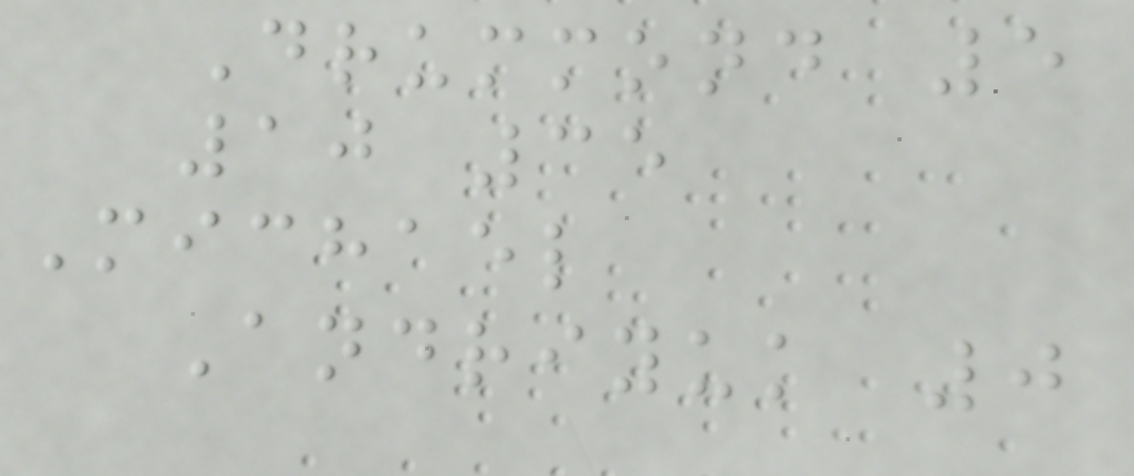Drummond 5
10 35
Michael
Andriyuk 0
